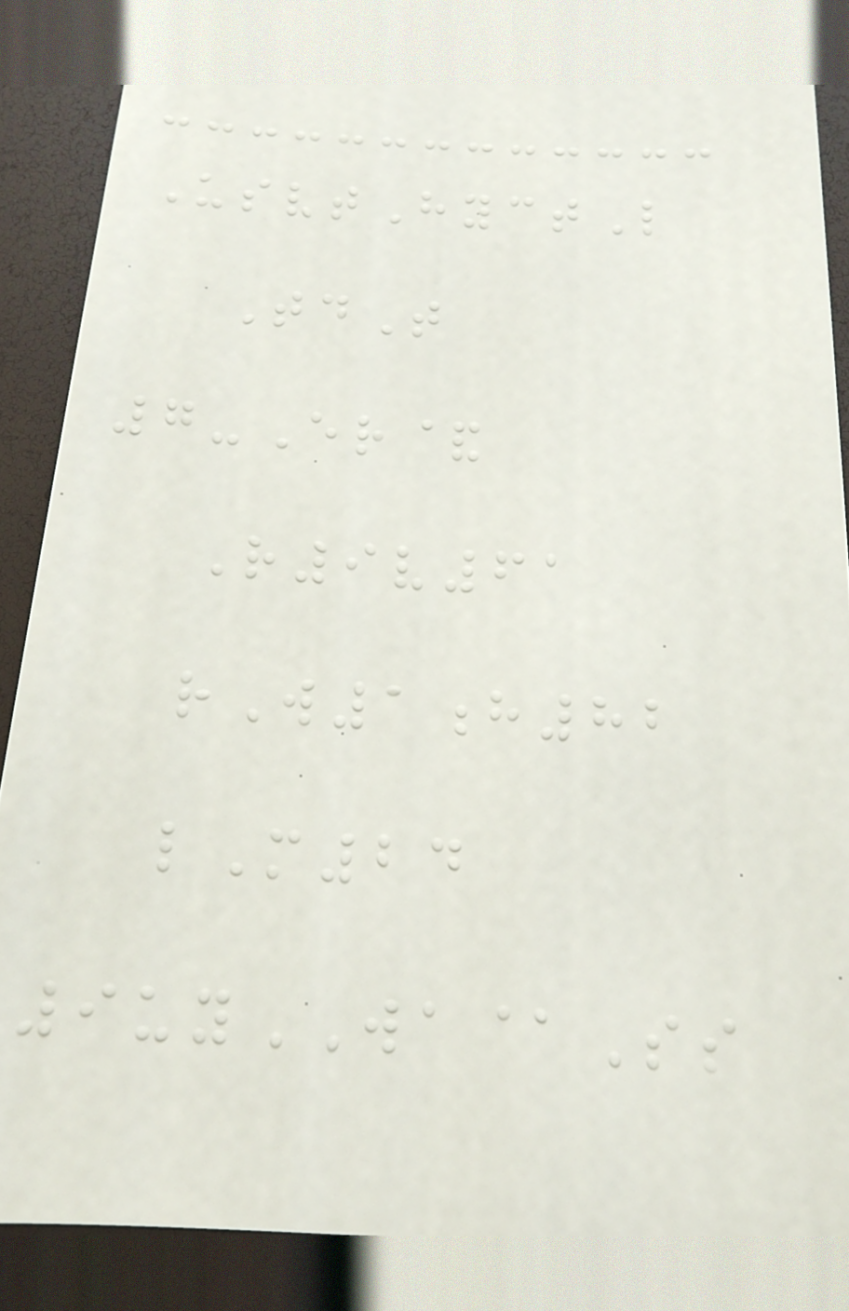UsvtHyctL
TdT
7-Er&
R9v61
rW1h82
lM24
9uyWA@Ss
